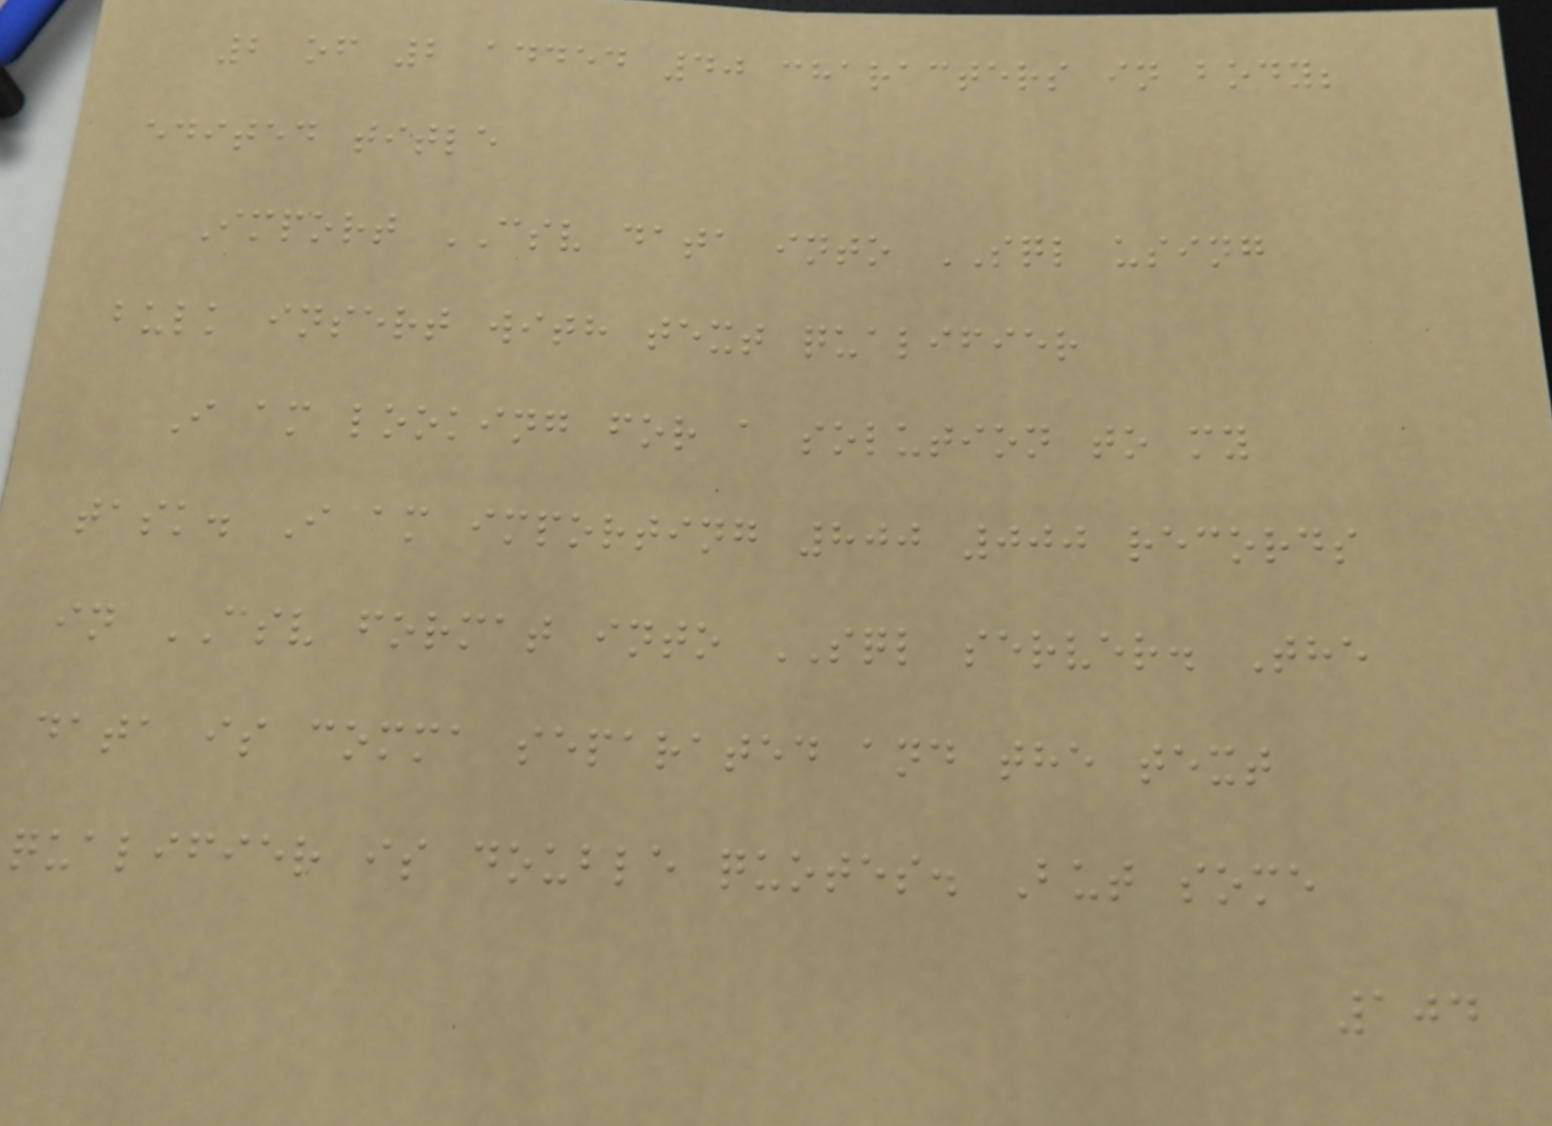2 of 2 added 40 characters in body;
edited title
Import CSV data into SQL using
bulk insert with text qualifier
I am looking for a solution to my
task. I am importing 800 000 records
in CSV format into SQL server. The
data is comma separated and the text
qualifier is double quotes. But some
104
